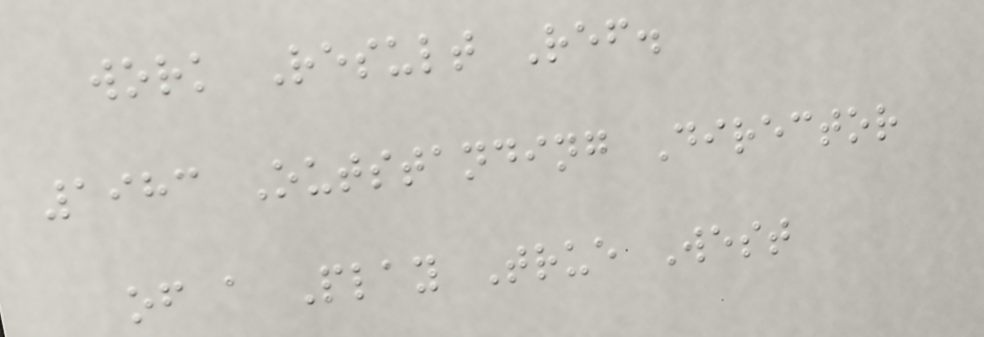work Result Ref.
1983 Outstanding Director
of a Play True West
